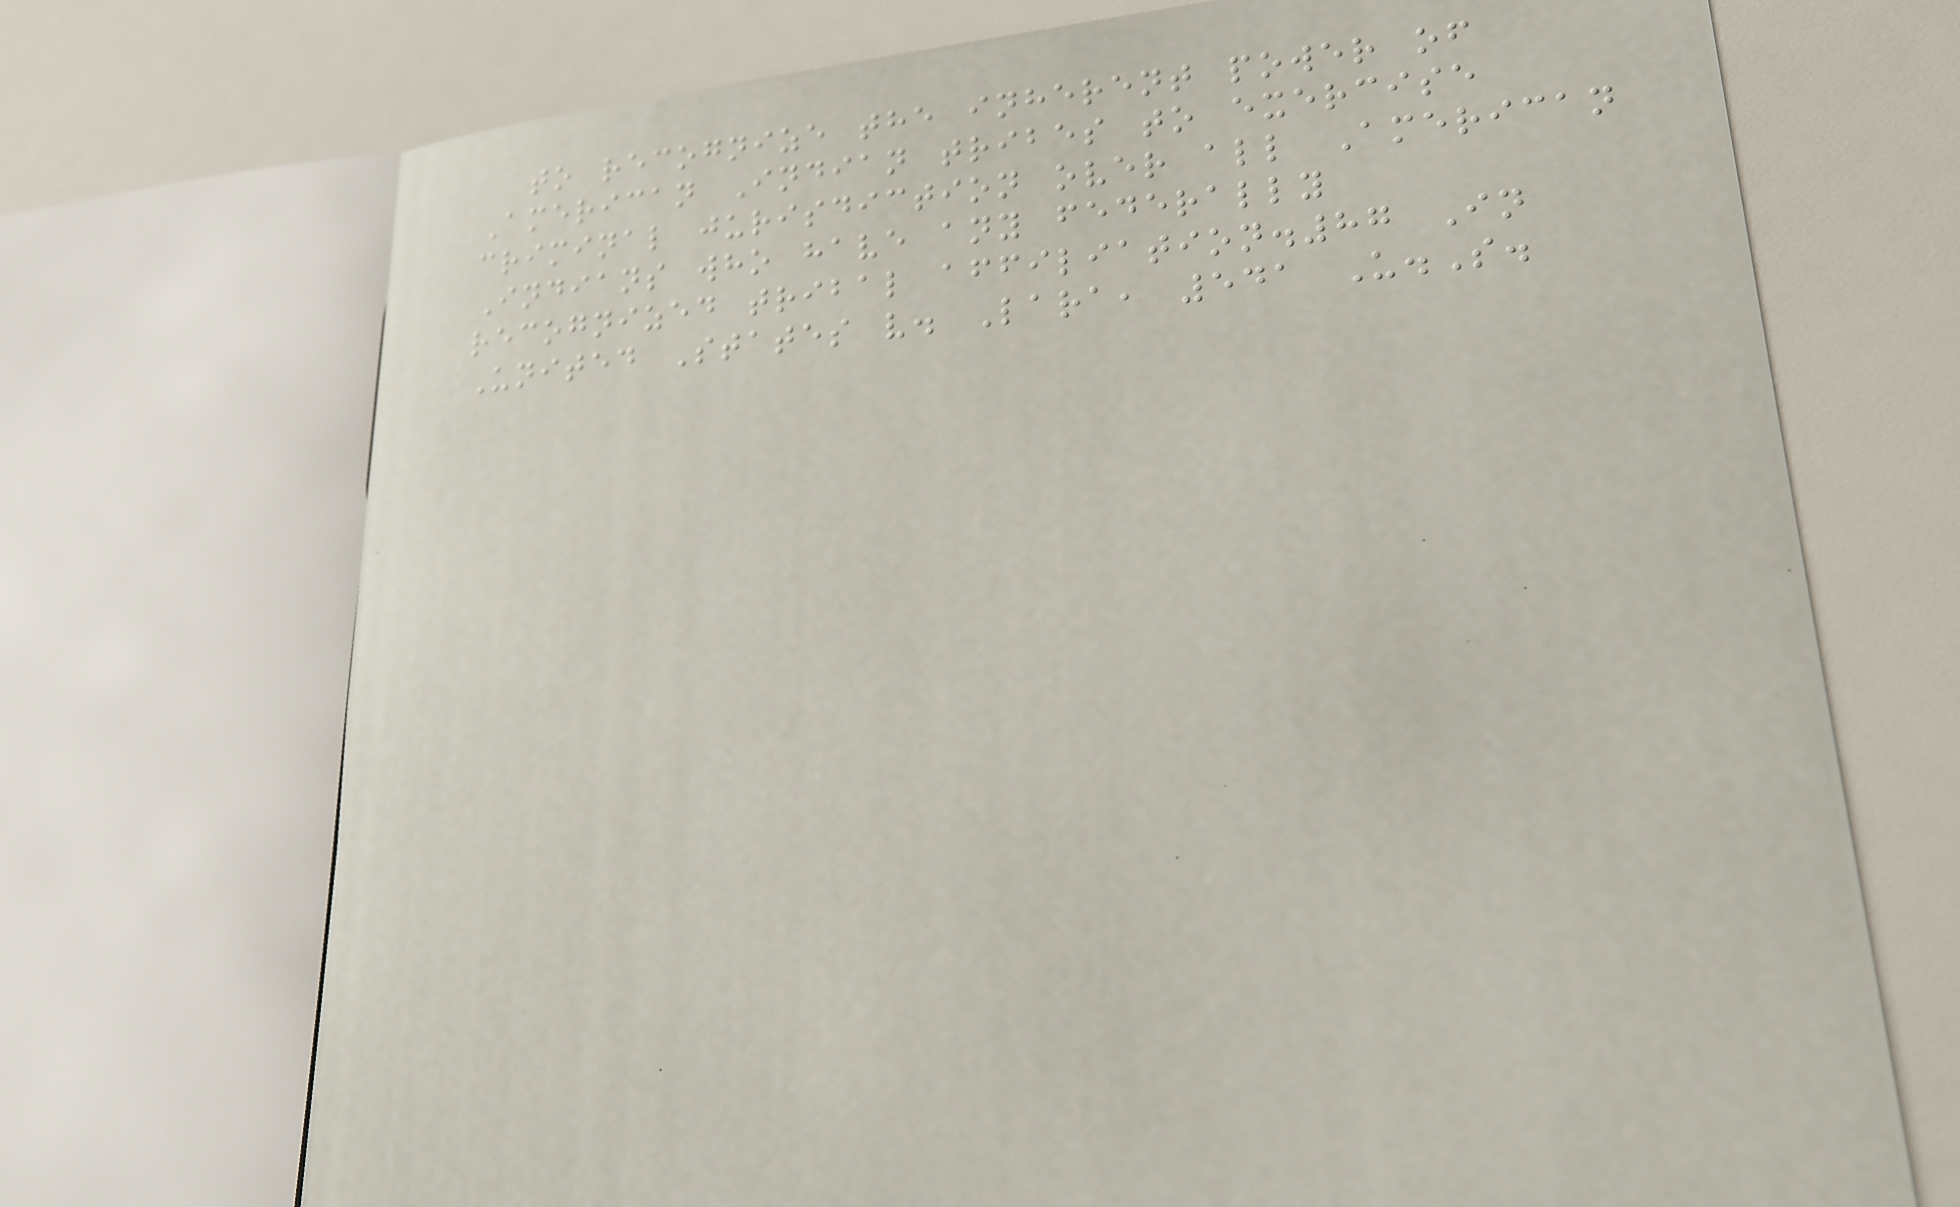to recognize the inherent power of
American Indian tribes to exercise
criminal jurisdiction over all American
Indians who have any federally
recognized tribal affiliation.87 In
United States v. Lara, 541 U.S.
